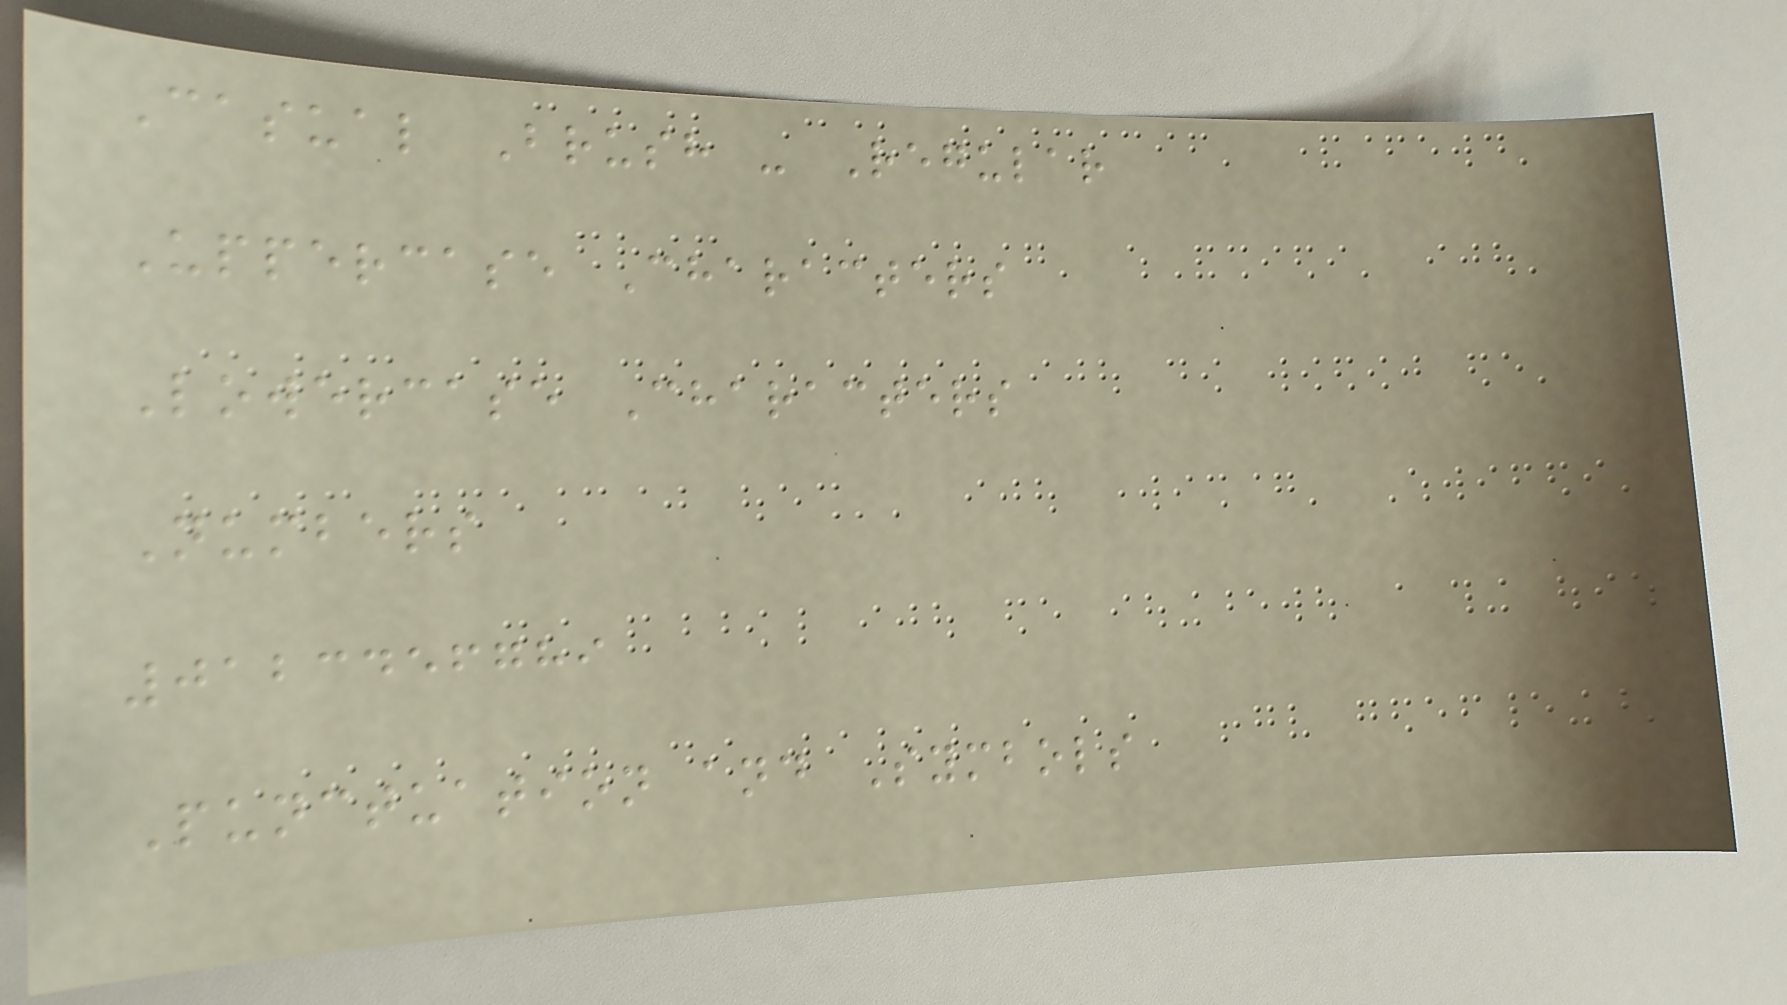Casual Brush - Regular
Uppercase Characters
Lowercase Characters
Numbers
0123456789
Punctuation and Symbols
